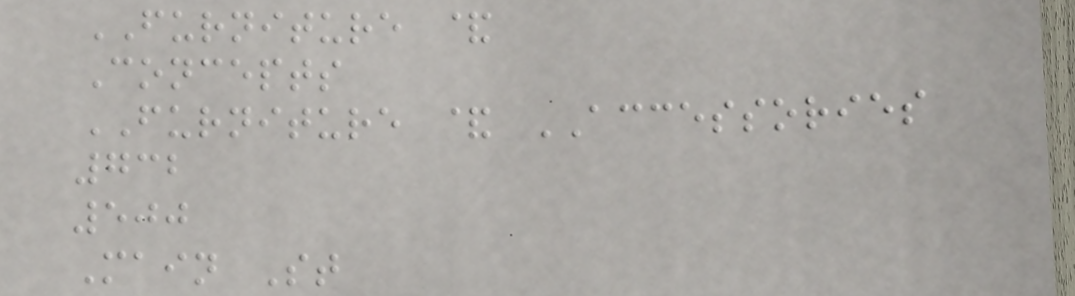FURNITURE &
Concepts
FURNITURE & ACCESSORIES
732
500
Main St
